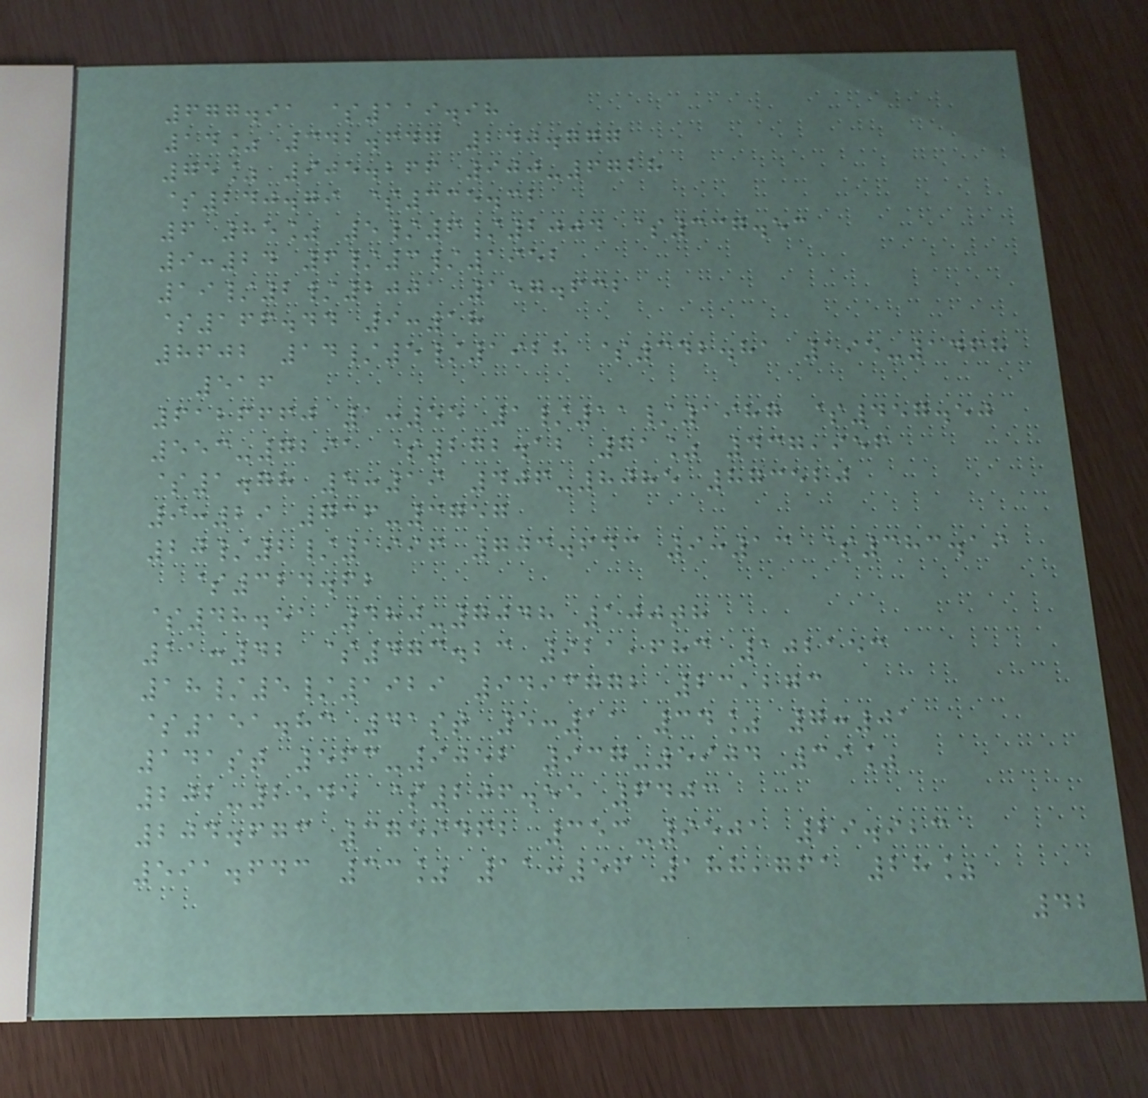677.91 $119.98
14% 342.647 240.777
75% 905.266 900-6728
$240.79 $335.32
6 85% 5/6/2004 $337.53
9:24 6/3/1952
19/2/2001 157.632
$166.44 9:18
8602 14/5/1928 $342.81 195-1468
516
6126660 1:55 1/11/1987 $457.50
553-7291 $272.12 71% 437,956
$1.78 5:19 406-8085 873520
9:29 736-3757
20/2/1996 703.643 9:13 $383.19
$324.62
$48.51 480-7048 100th
11:42 $473.23 921,683 102153
18/5/1929 9493772 23,273
$151.83 41st 5:11 34% 7:01
141st 563-9052 937-5904 39%
202-2545 $206.55 6403
204.673 3759462 353-9501 29.923
591.643 33% 11:56 188,761 28%
42
